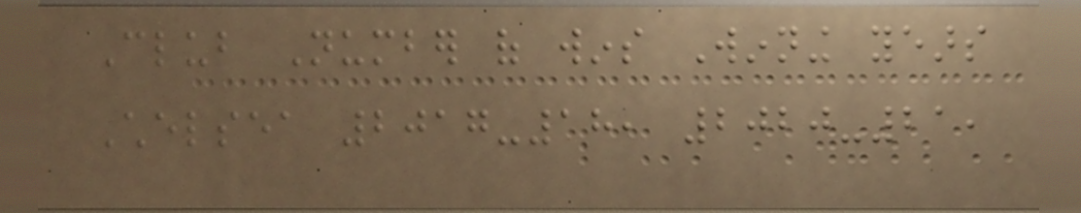Club Number of wins Winning years
Chelsea 2017-18, 2020-21,
